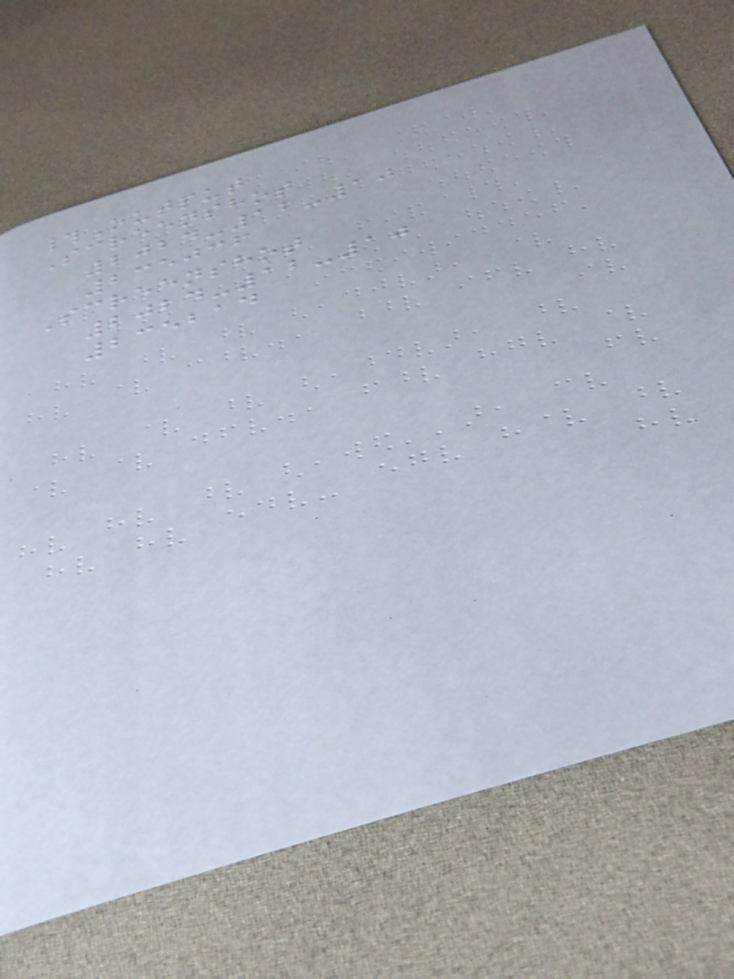#Output
Screenshot
2024-12-10
235036
Screenshot
2024-12-10
235214
